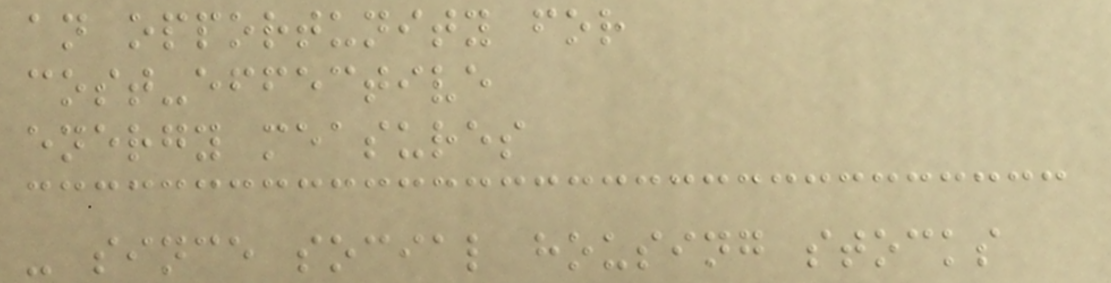an opportunity for
cost-effective
energy measures
- since social housing stocks
